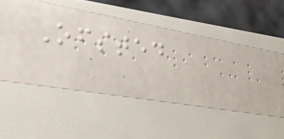Ofsted
